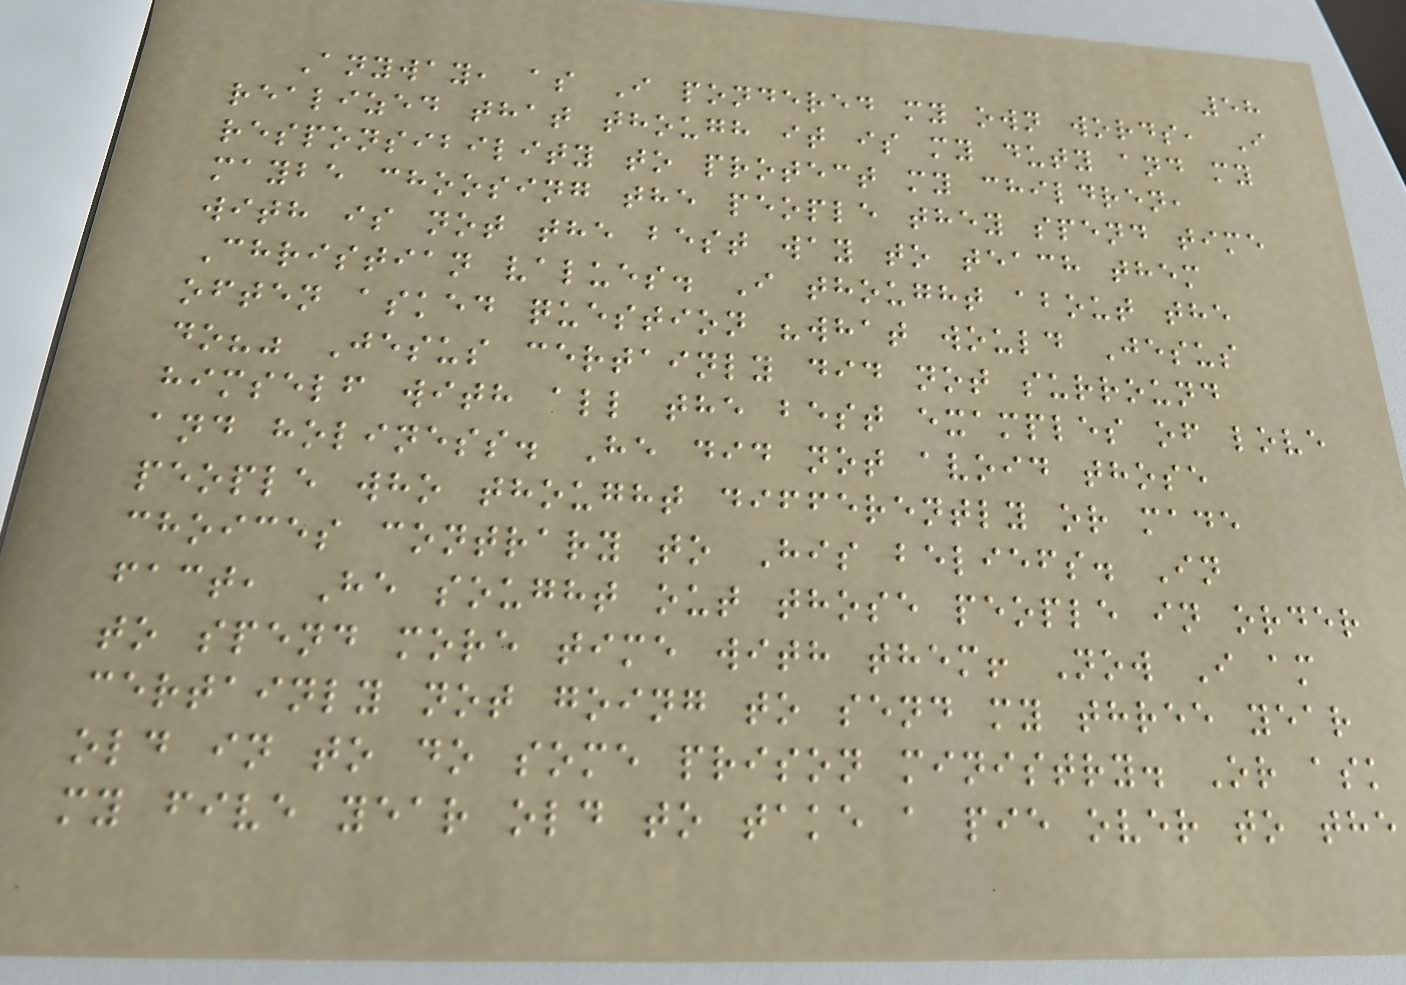58
Anyway, as I pondered my own words, I
realized that though it is my duty and my
responsibility to protect my children,
maybe choosing the people they spend time
with is not the best way to teach them
Christian values. I thought about the
often asked question "what would Jesus
do?" Jesus certainly did not surround
himself with all the best examples of love
and holiness. He did not avoid those
people who thought differently or made
choices contrary to His beliefs. In
fact, He sought out those people in order
to spend more time with them! Now I am
certainly not going to send my three year
old in to do some prison ministry. Or ask
my five year old to take a pie over to the
